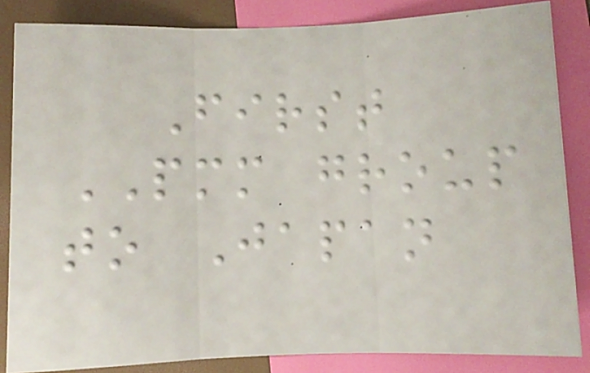First
PMM group
to Japan
